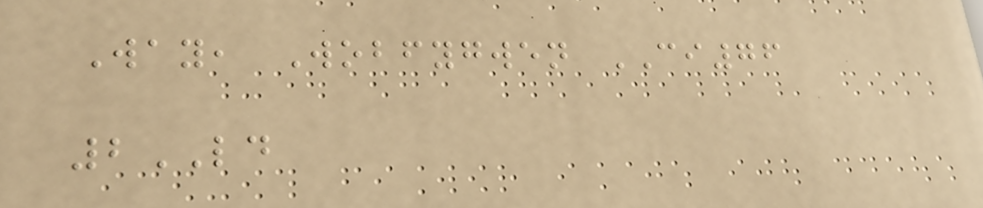Way, Wobfygwen CI76
2LD
